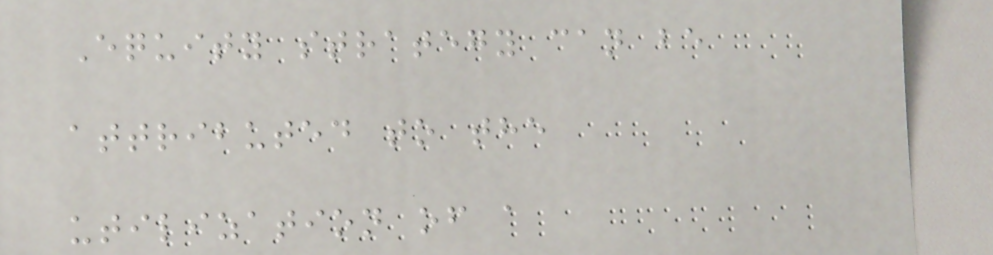Equity strategy can be
attributed to the
utilization of a
